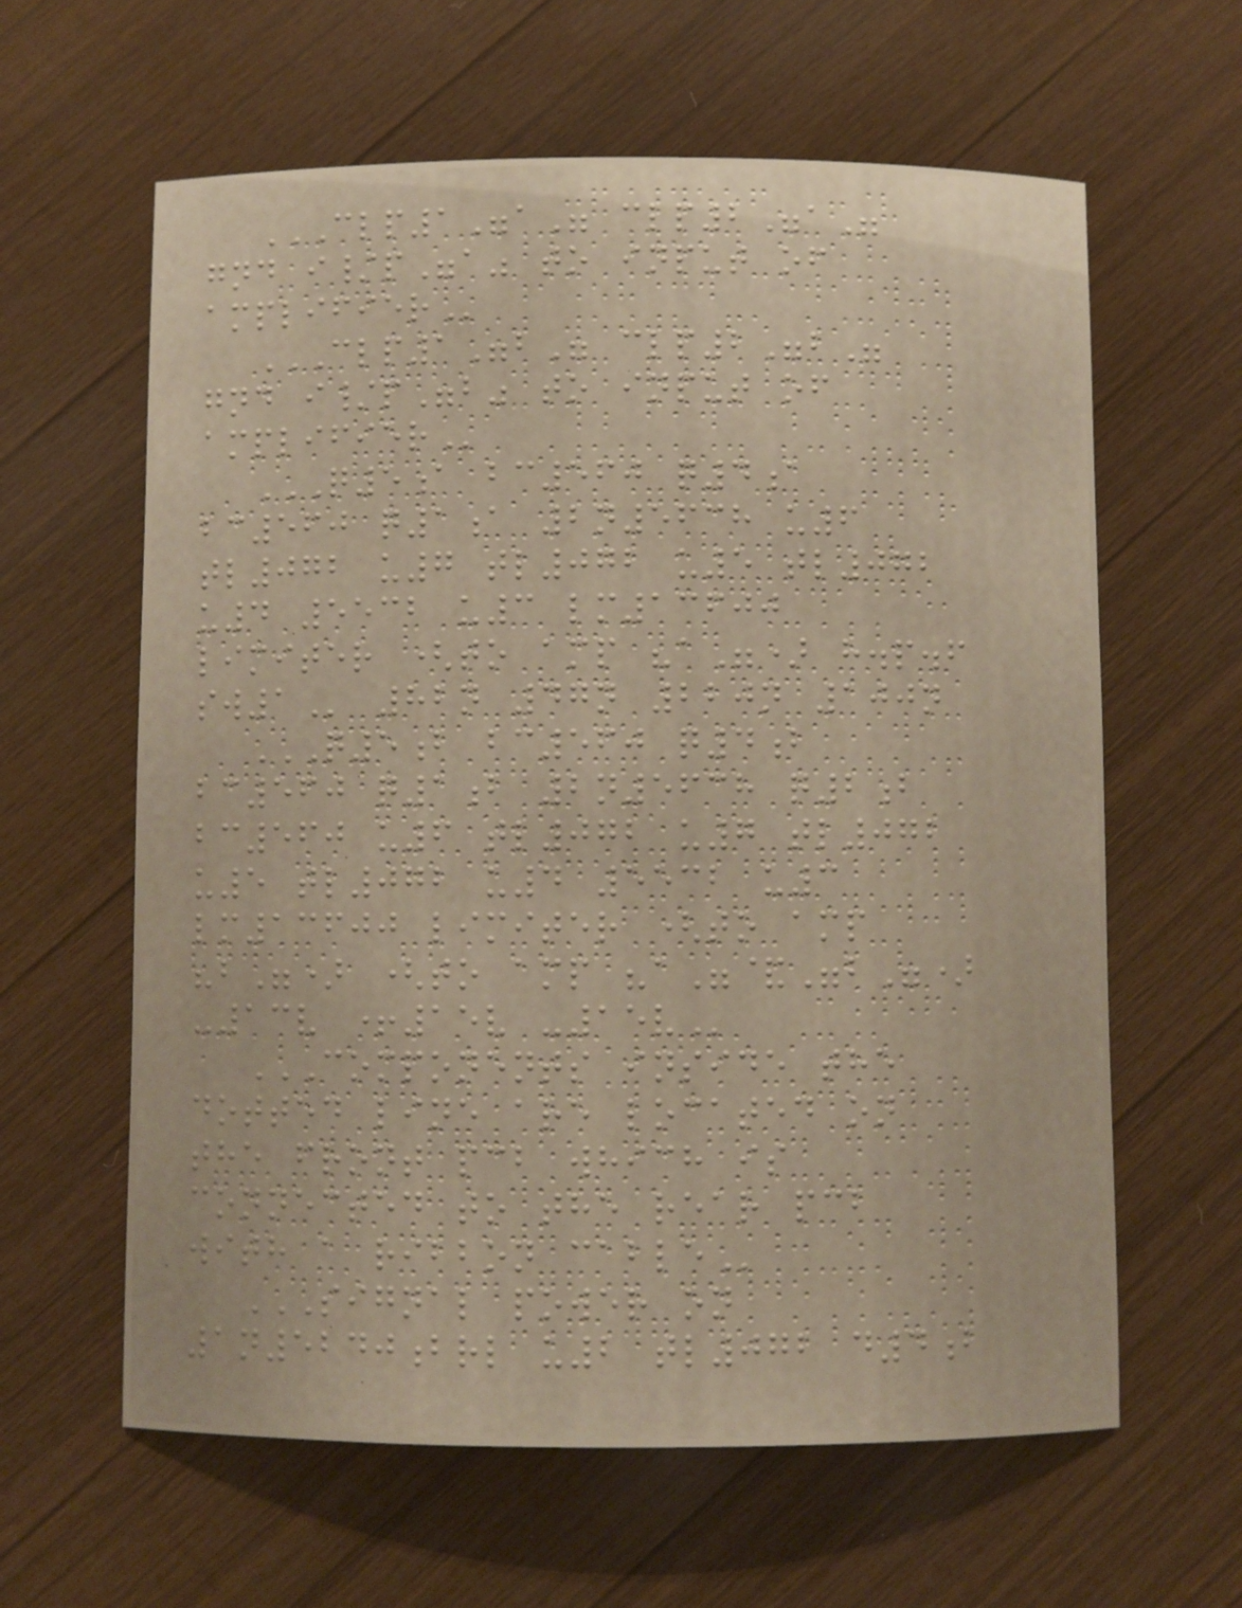CLP1"A" CLP2"A"
GND I/P"A" TO INPUT OF
AMPLIFIER
CLP1"B" CLP2"B"
GND I/P"B" TO INPUT OF
AMPLIFIER
Q5A BC560 Q4A
BC560 Q1A 2N5638 U6
TL072 U7 TL072 U5 TL072
U4 5532 U3 LM13600
LIMITER (TO AMP "A") H.P.F
SW1 82n 47n 220n 100n
Q5B BC560 Q4B
BC560 Q1B 2N5638 Q2B
BC560 U6 TL072 U7 TL072
U5 TL072 U4 5532 U3
LM13600 LIMITER (TO AMP
"B") (TO AMP "A"&"B")
-13V +15V -15V
COMPONENTS INSIDE THE
DOTTED LINE ARE LOCATED ON
THE FRONT PCB WHICH IS
CONNECTED TO THE REAR PCB
WITH A RIBBON CABLE
SIGNAL POWER ON
1N5240BRL U2 TL072 D4B
